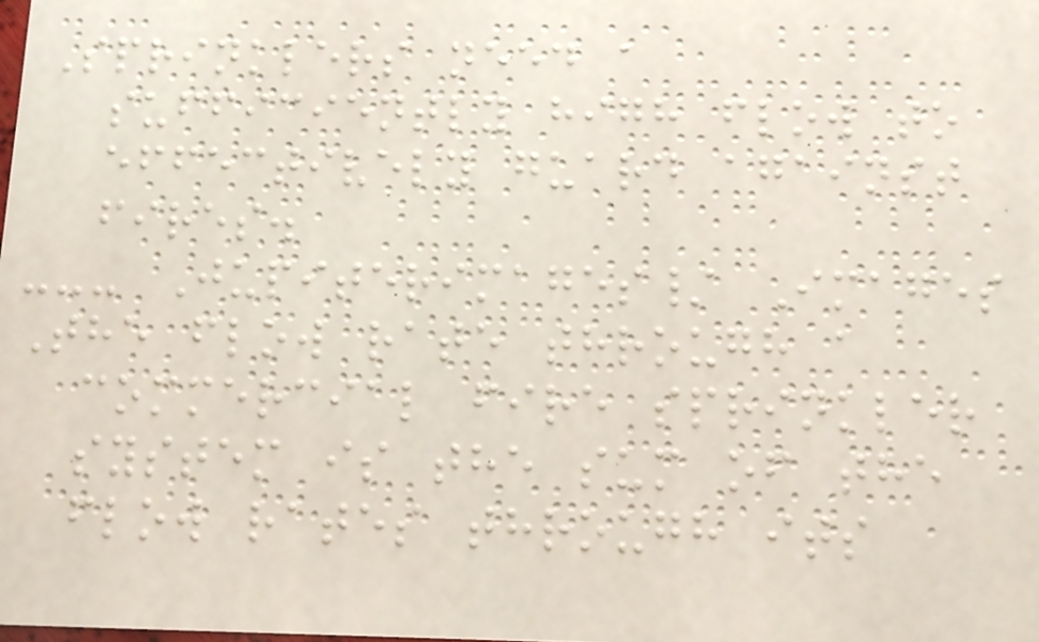Sprinklers need a
sufficiently high flow to
effectively guard against
fires.
--- Jupiterimages/ Images
The flow rate through a
commercial fire sprinkler
system is the sum of the
flow rates through its
